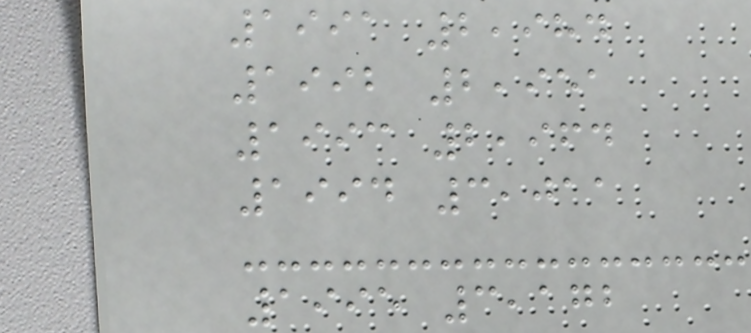1991 2,984
1992 2,951
1993 2,964
1994 3,011
1995 3,172
